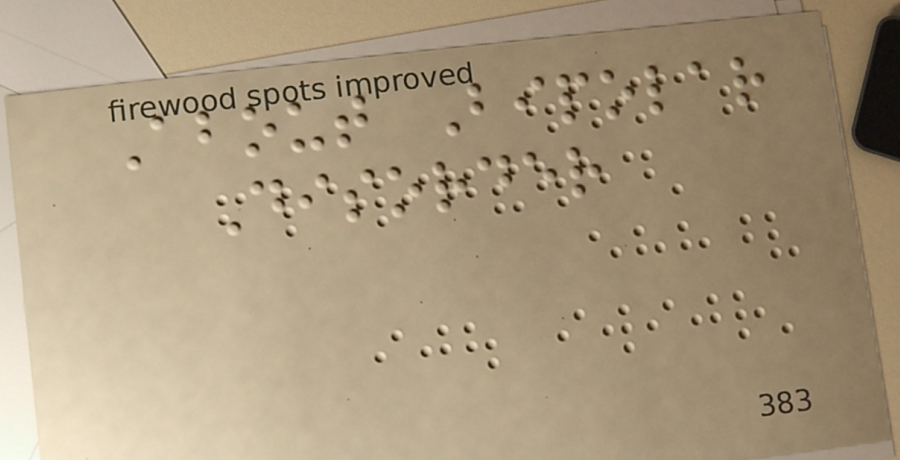About Bipolar
Disorder
